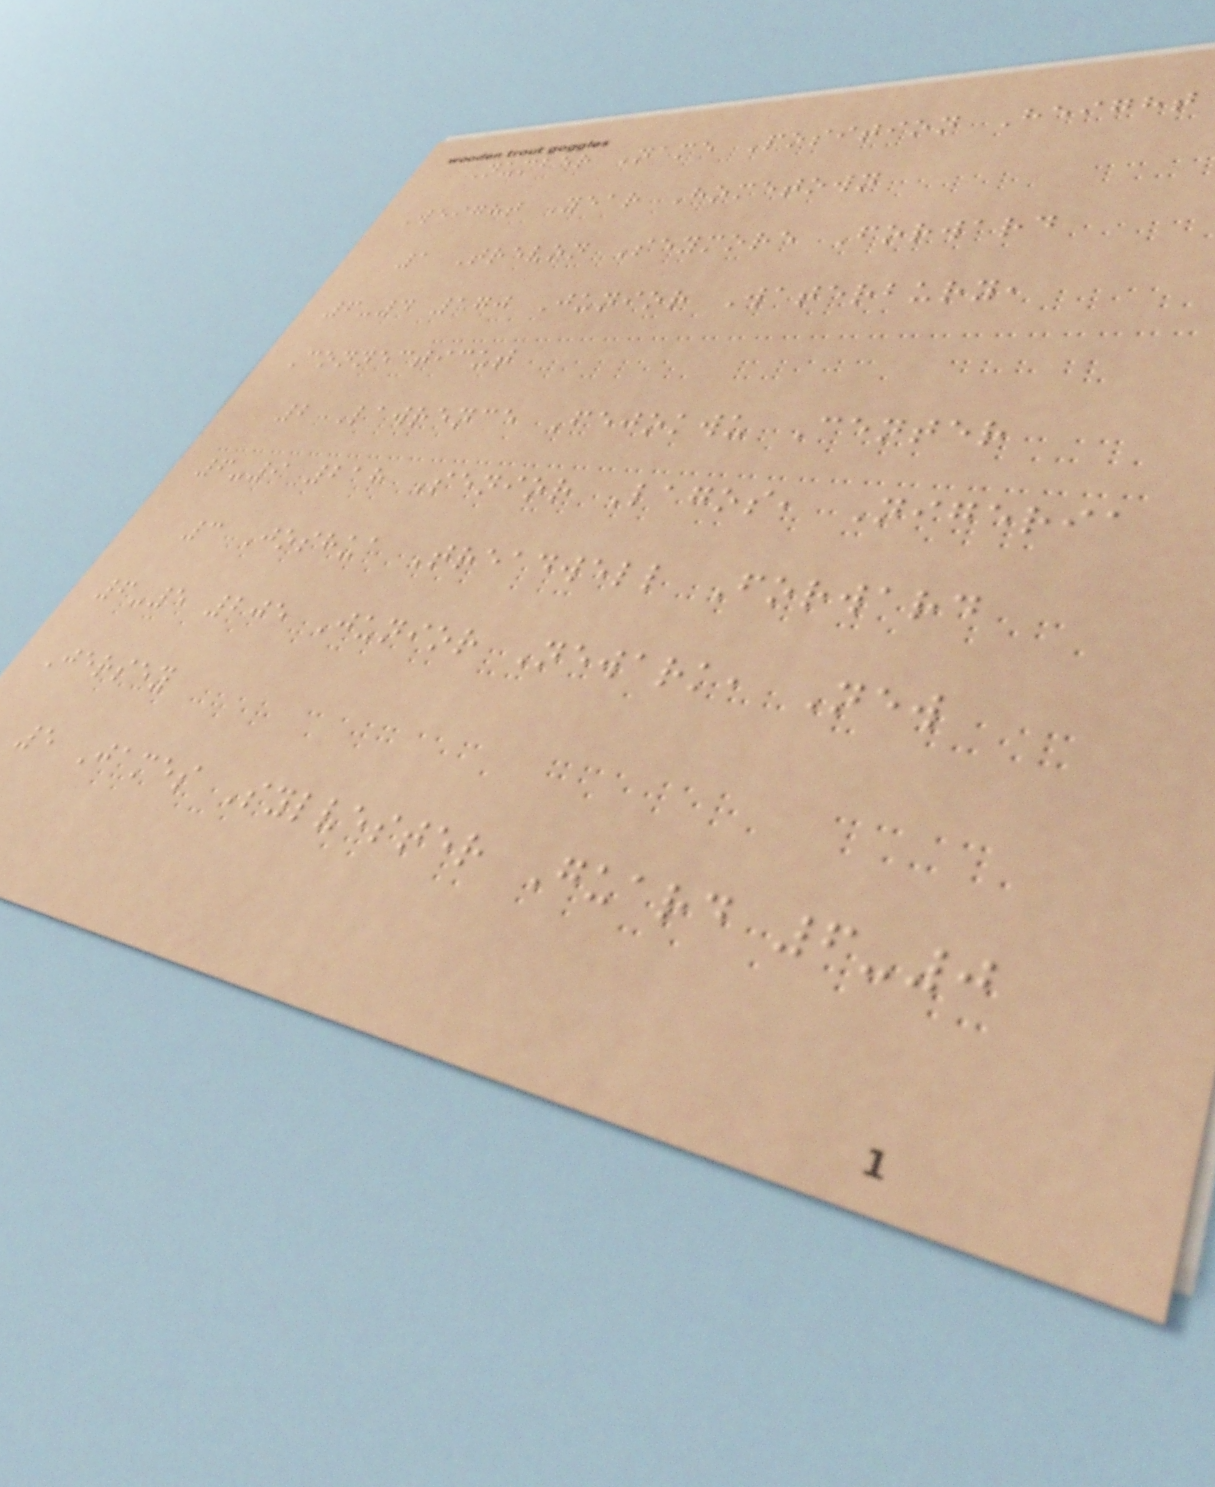Number Name Position Height
Weight Year Hometown
1 Trevon Seymore Forward
6-4 170 Junior Waterbury,
Connecticut
2 Lawrence Fejokwu Center
6-9 218 Senior Lagos, Nigeria
3 Joshua Treadwell Forward
6-5 205 Junior Newark, New
Jersey
5 James Sylvester Guard 6-0
